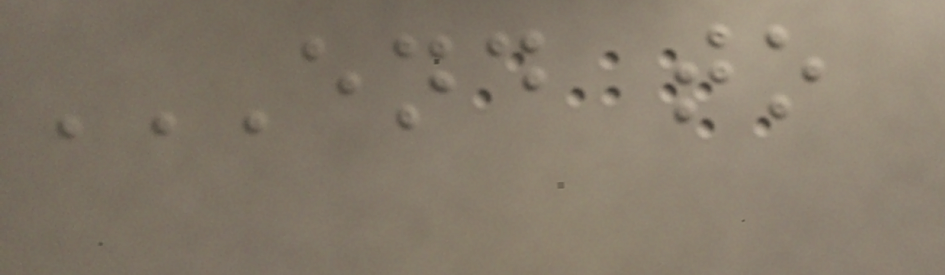END TO
